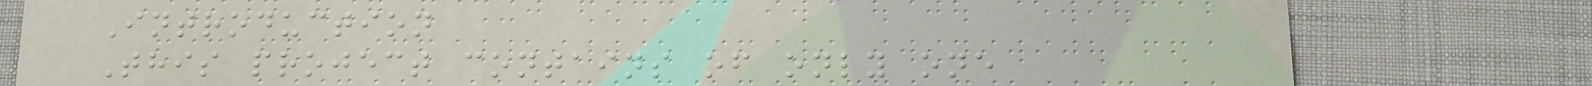Introduction
This project contains of only one
